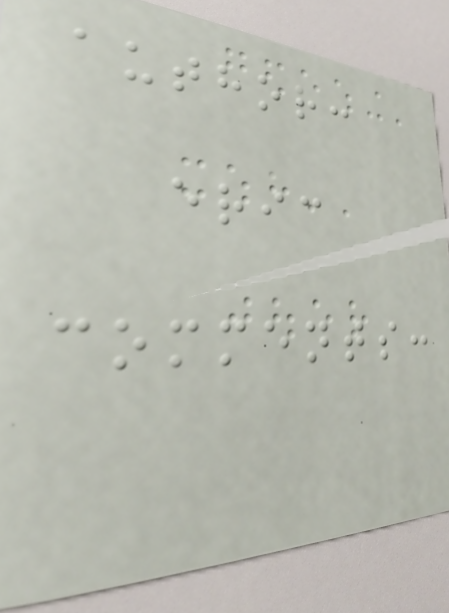author:
eric
comments:
